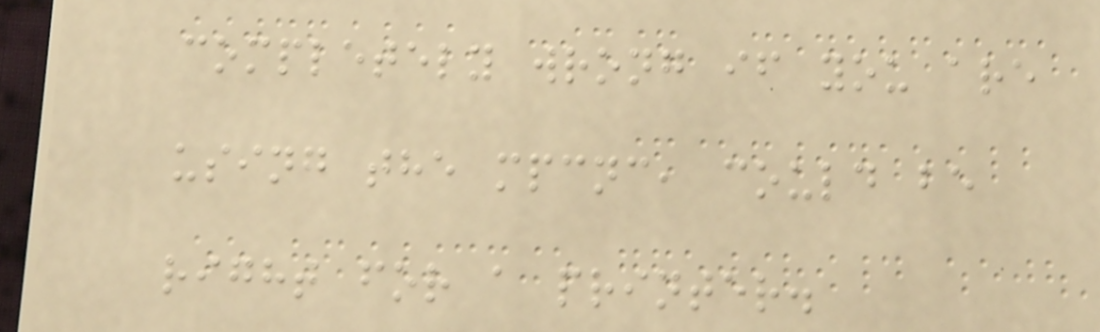completely wrong if you are
using the mpcnc, could be
right for a printer.
